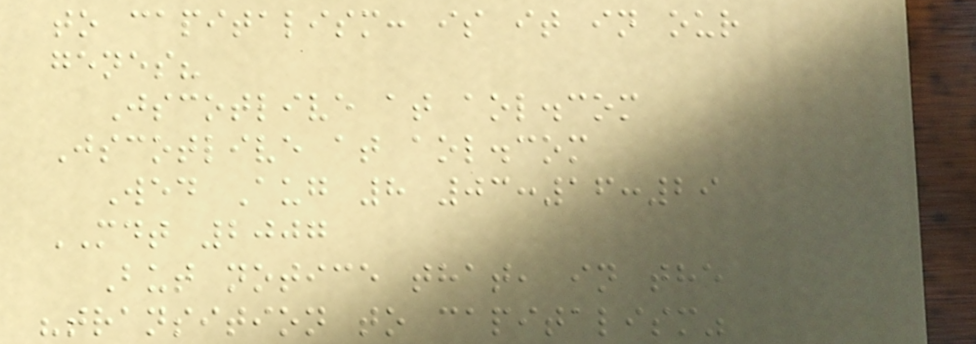to capitalism: is it in our
genes?
Jscotlive at aol.com
Jscotlive at aol.com
Wed Aug 8 03:16:29
MDT 2007
But notice that, in the
"transition to capitalism"
